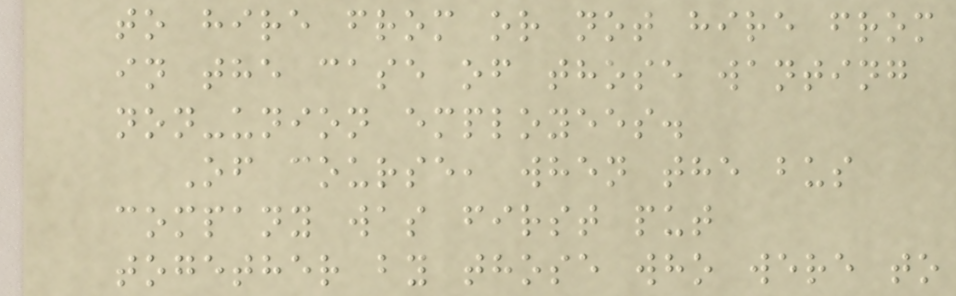to hire from or not hire from
in the case of those wanting
non-union employees.
Of course, when the bus
company was first put
together by those who were to
